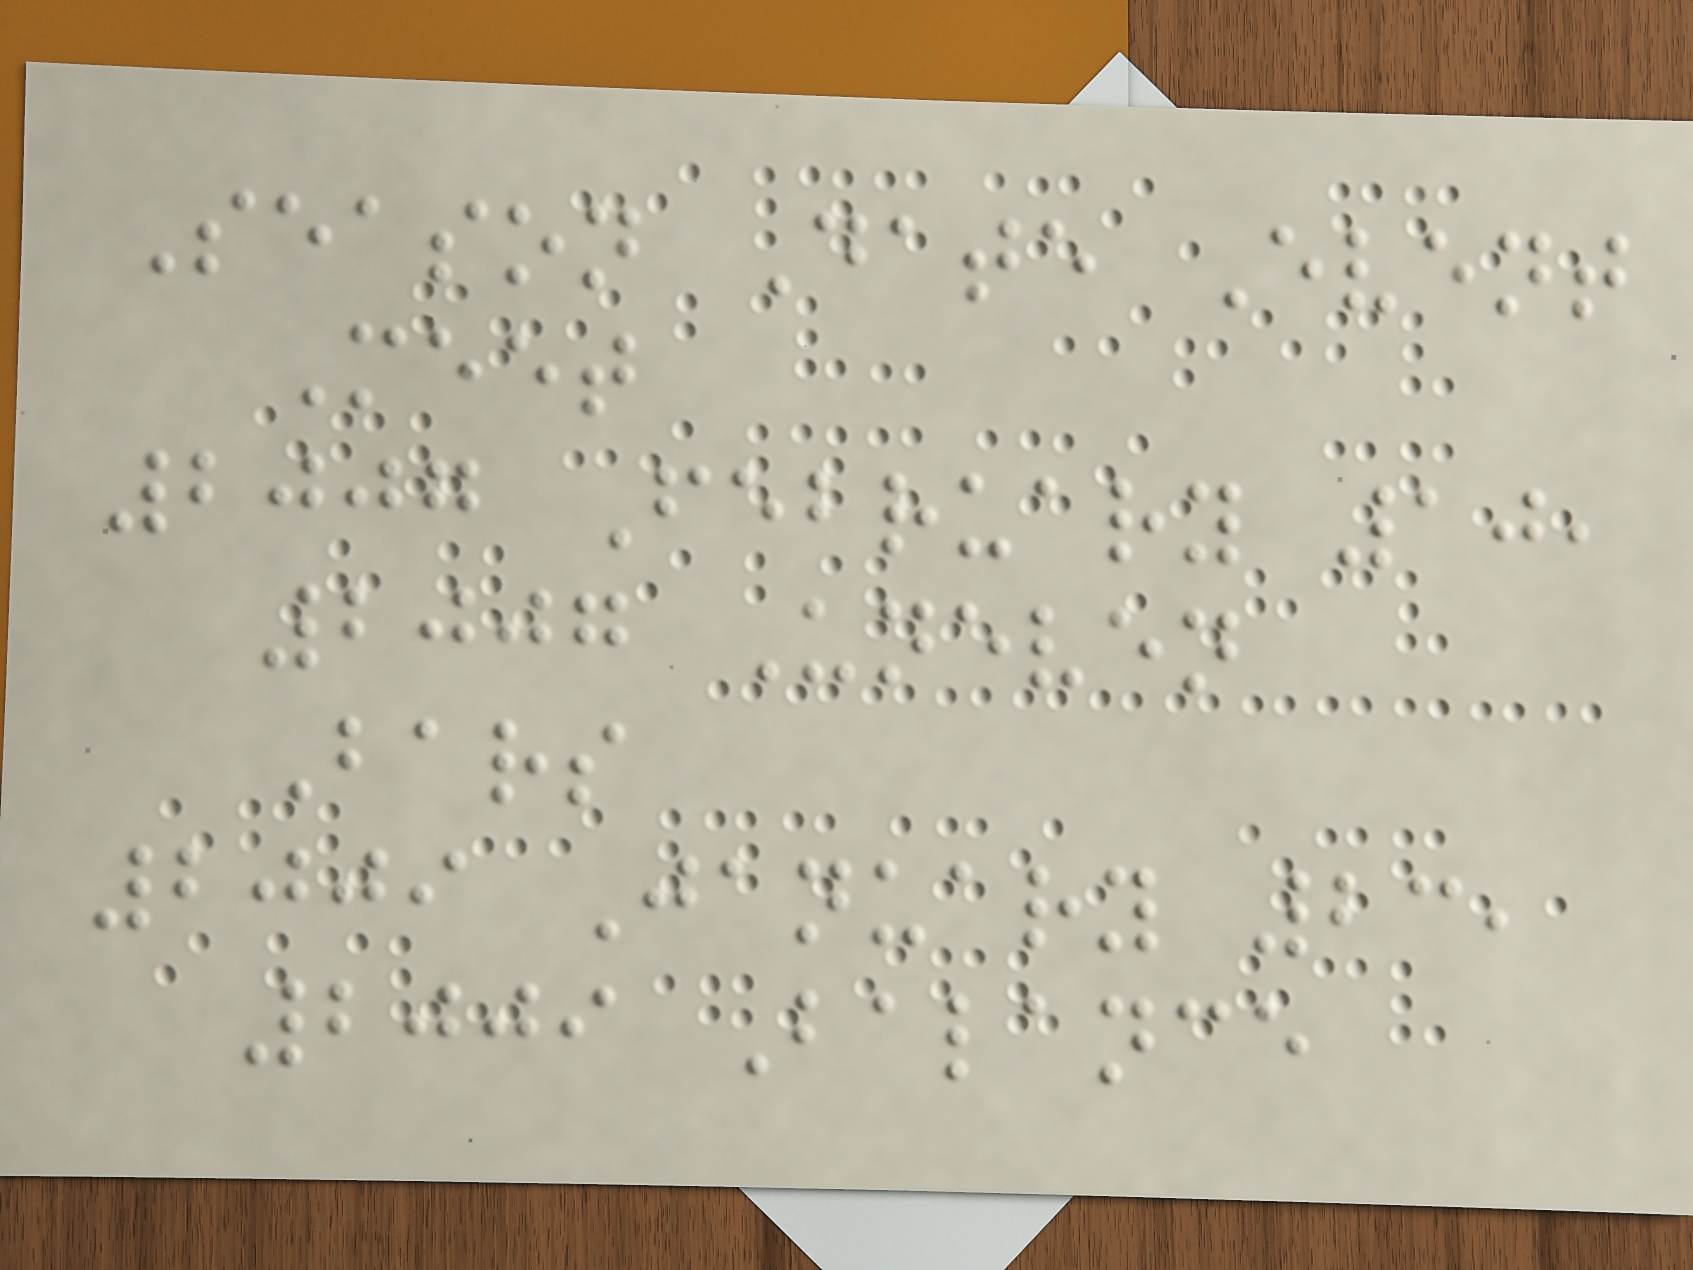Season Date Event
Meet
2007 February 10,
2007 Uneven
Bars
2009 January 23,
2009 Balance
